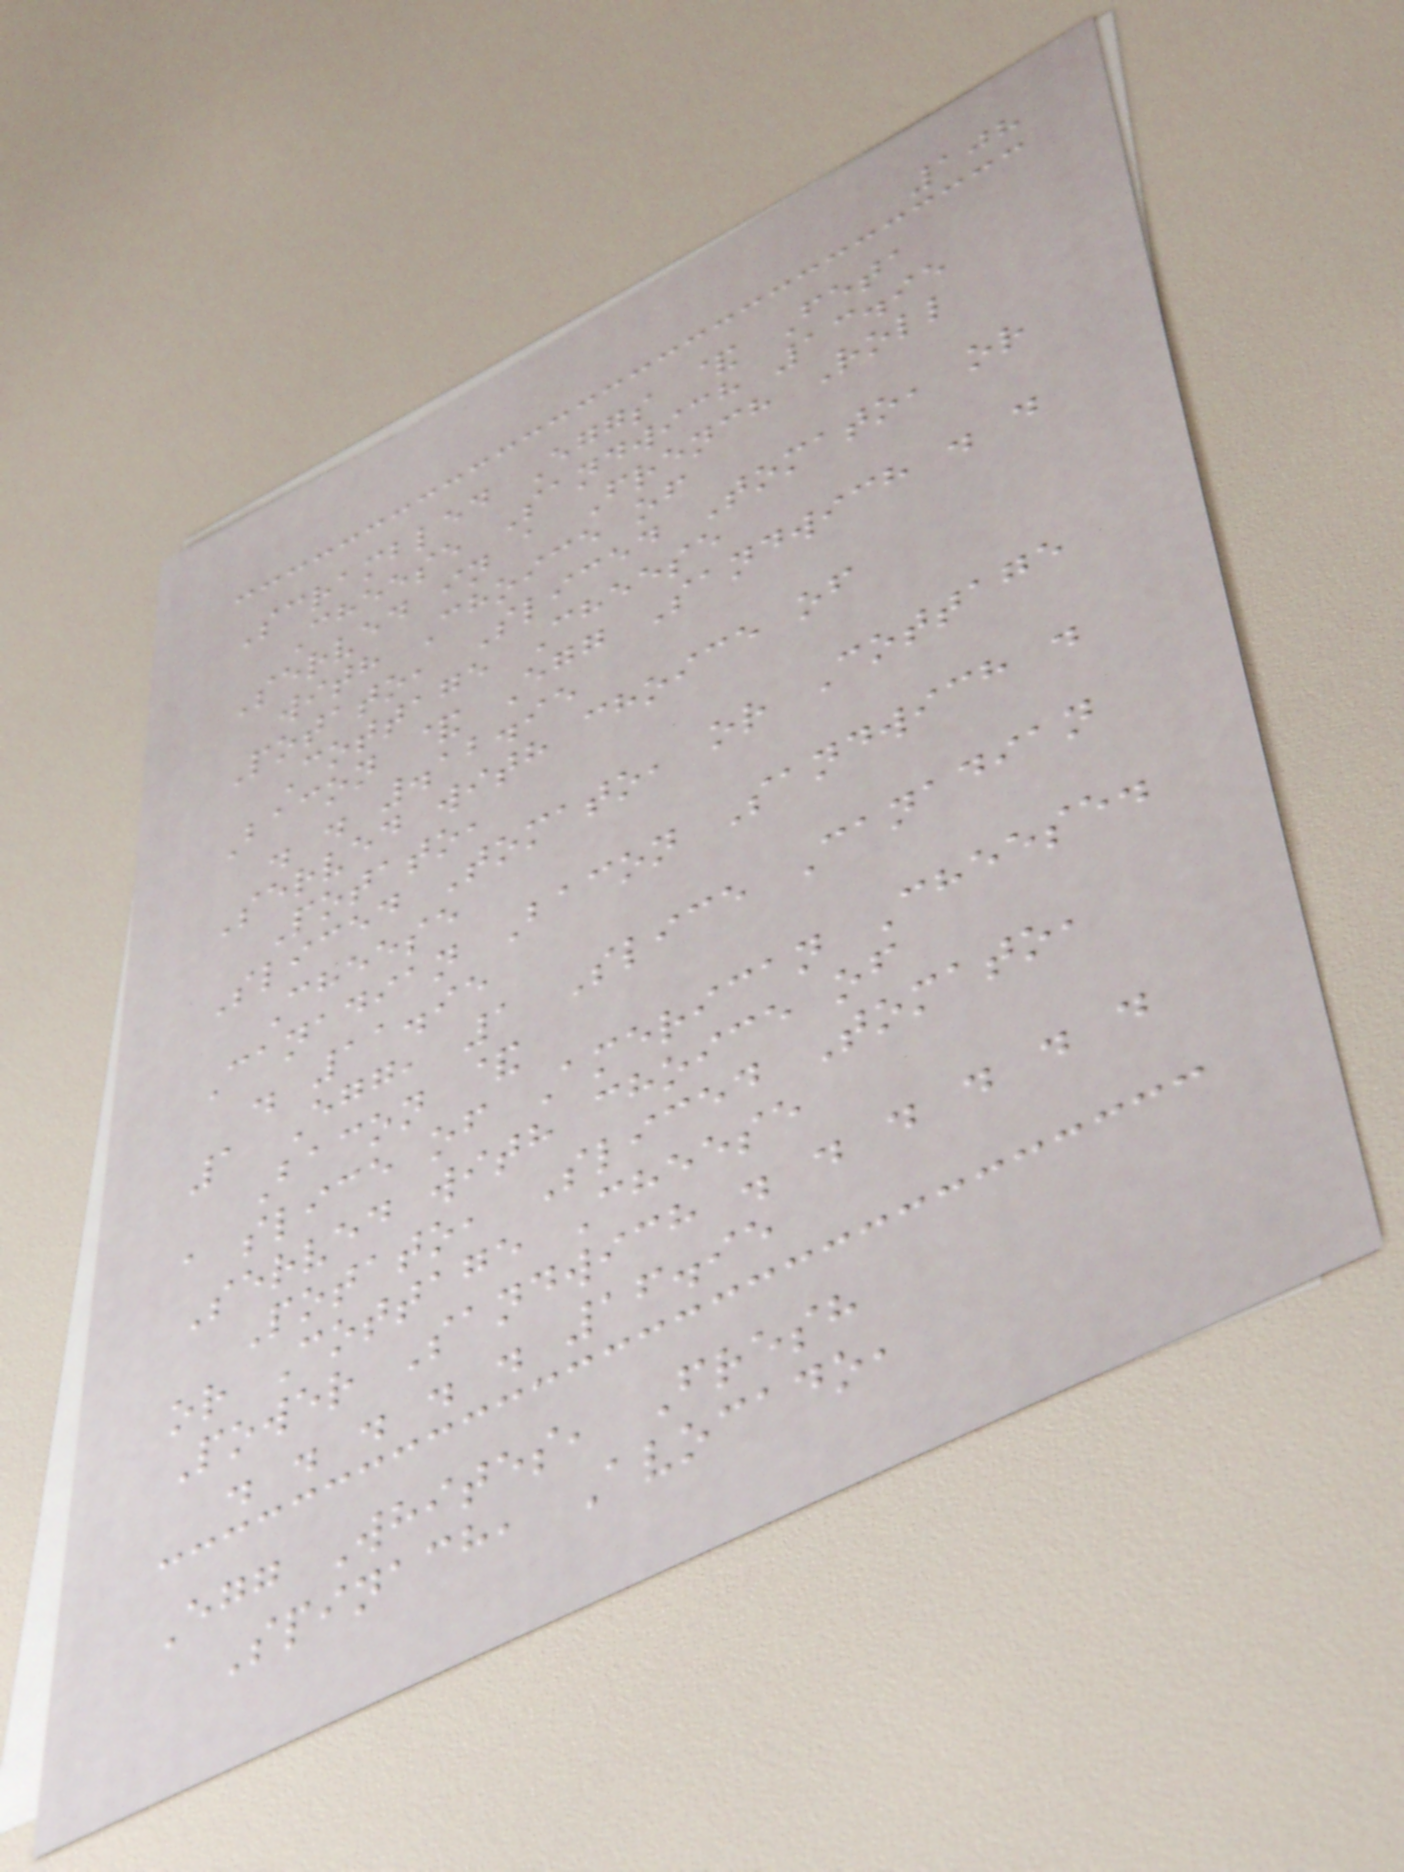108
Scrambled Eggs & Feta
Cheese Sandwich 13.95
Served in a French Roll
with Choice of
Potato, Sliced Tomato, or
Cottage Cheese
Bacon & Egg Sandwich . .
. . .12.95
Served with choice of
Potato,
Sliced Tomato, or Cottage
Cheese
Canadian Bacon Sandwich .
. 11.95
1 Egg, 1 Slice Canadian
Bacon &
a slice of American Cheese.
Served with choice of
Potato, Sliced Tomato,
or Cottage Cheese
Power Sandwich . . . . . .
. . . . . 16.95
Egg Whites, Fresh
Spinach, Avocado,
